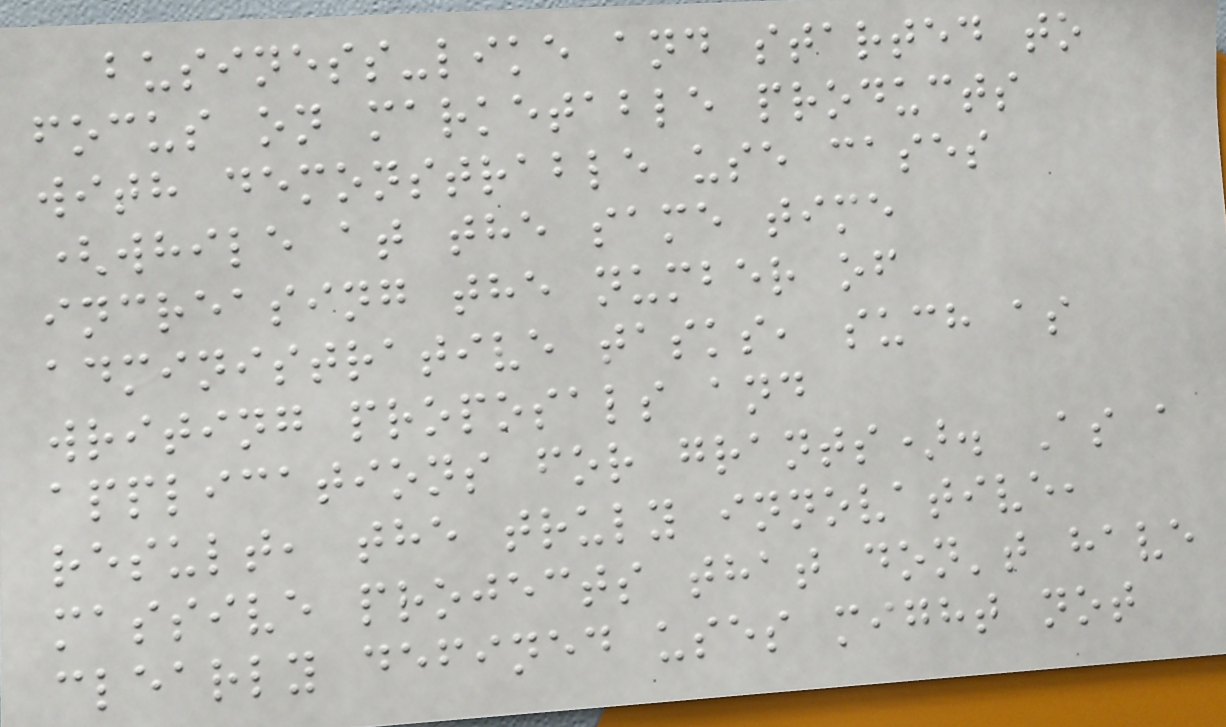business-like and started to
focus on marketable products
with demonstrable use cases
(while at the same time
increasing the number of
administrative tasks, such as
writing proposals and
applications for grants). As a
result, the truly innovative,
massive projects that don't have
clearly defined uses might not
